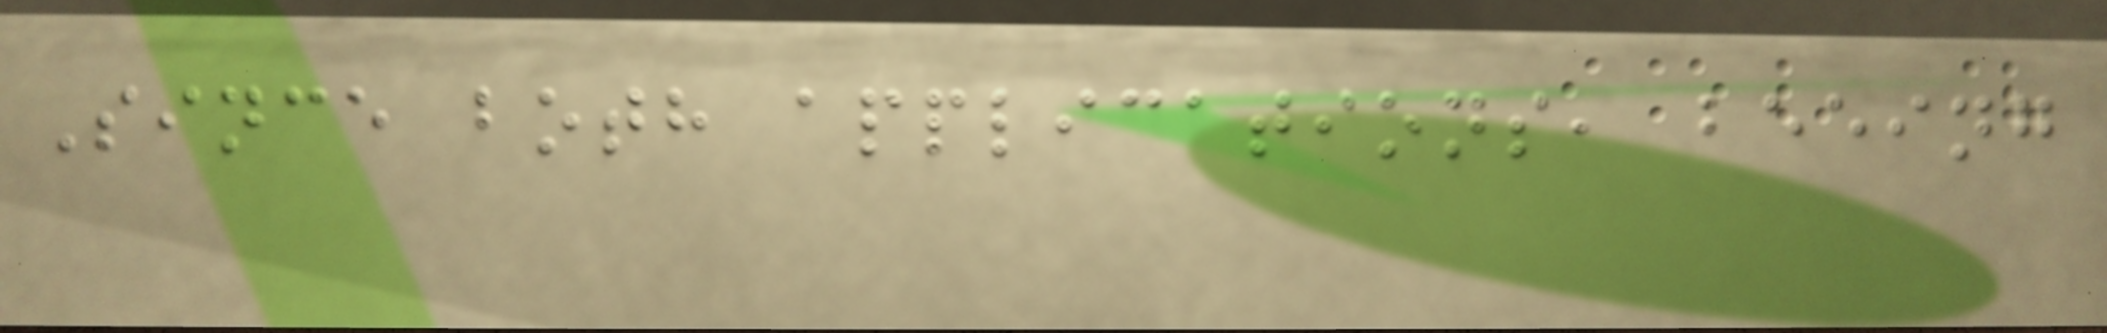Since both applications, beeing
